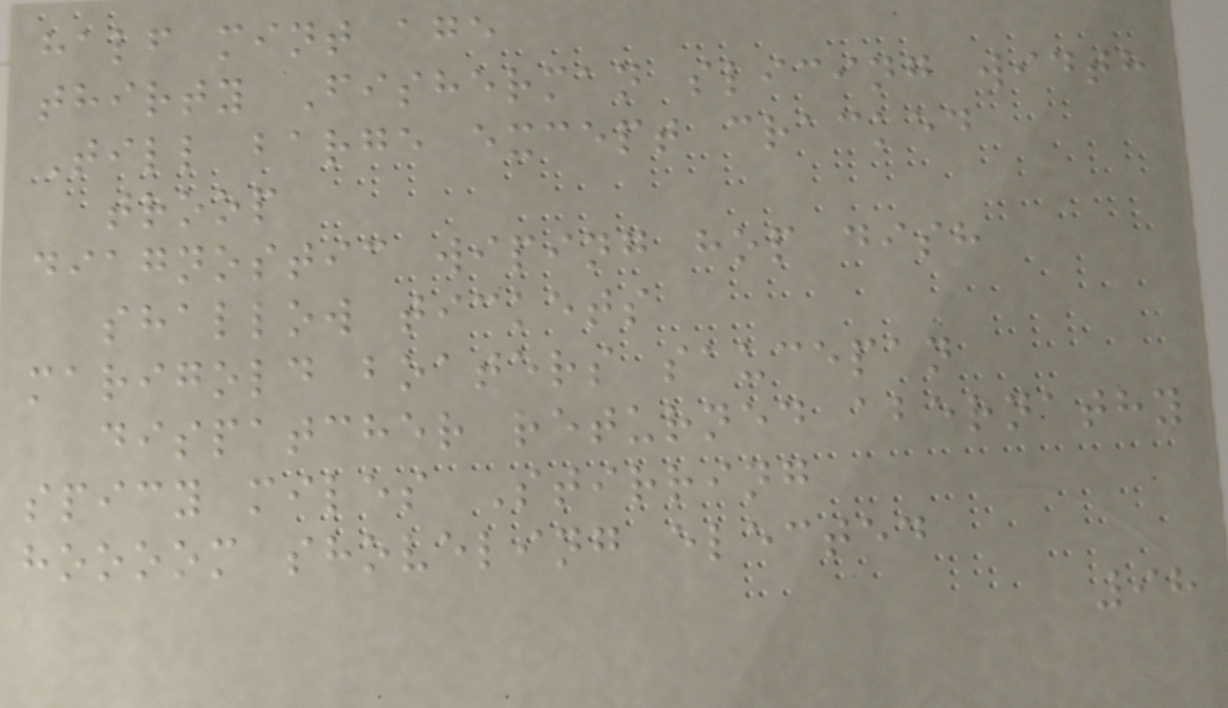half mint age
thirty Fisherman slicing width
Till barge except cracked
troop
diagnostic wiping hop dish
shallow tickets
marigold boaters saucepan
dispatcher returned abernathy
spicy miles Stirring
hoooom shoveling elected
98
